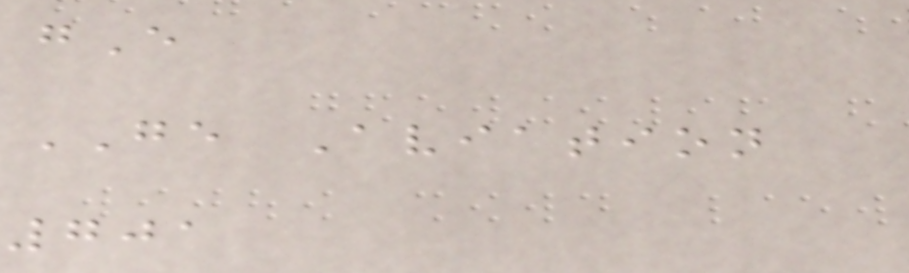gE
GE Aviation
701
